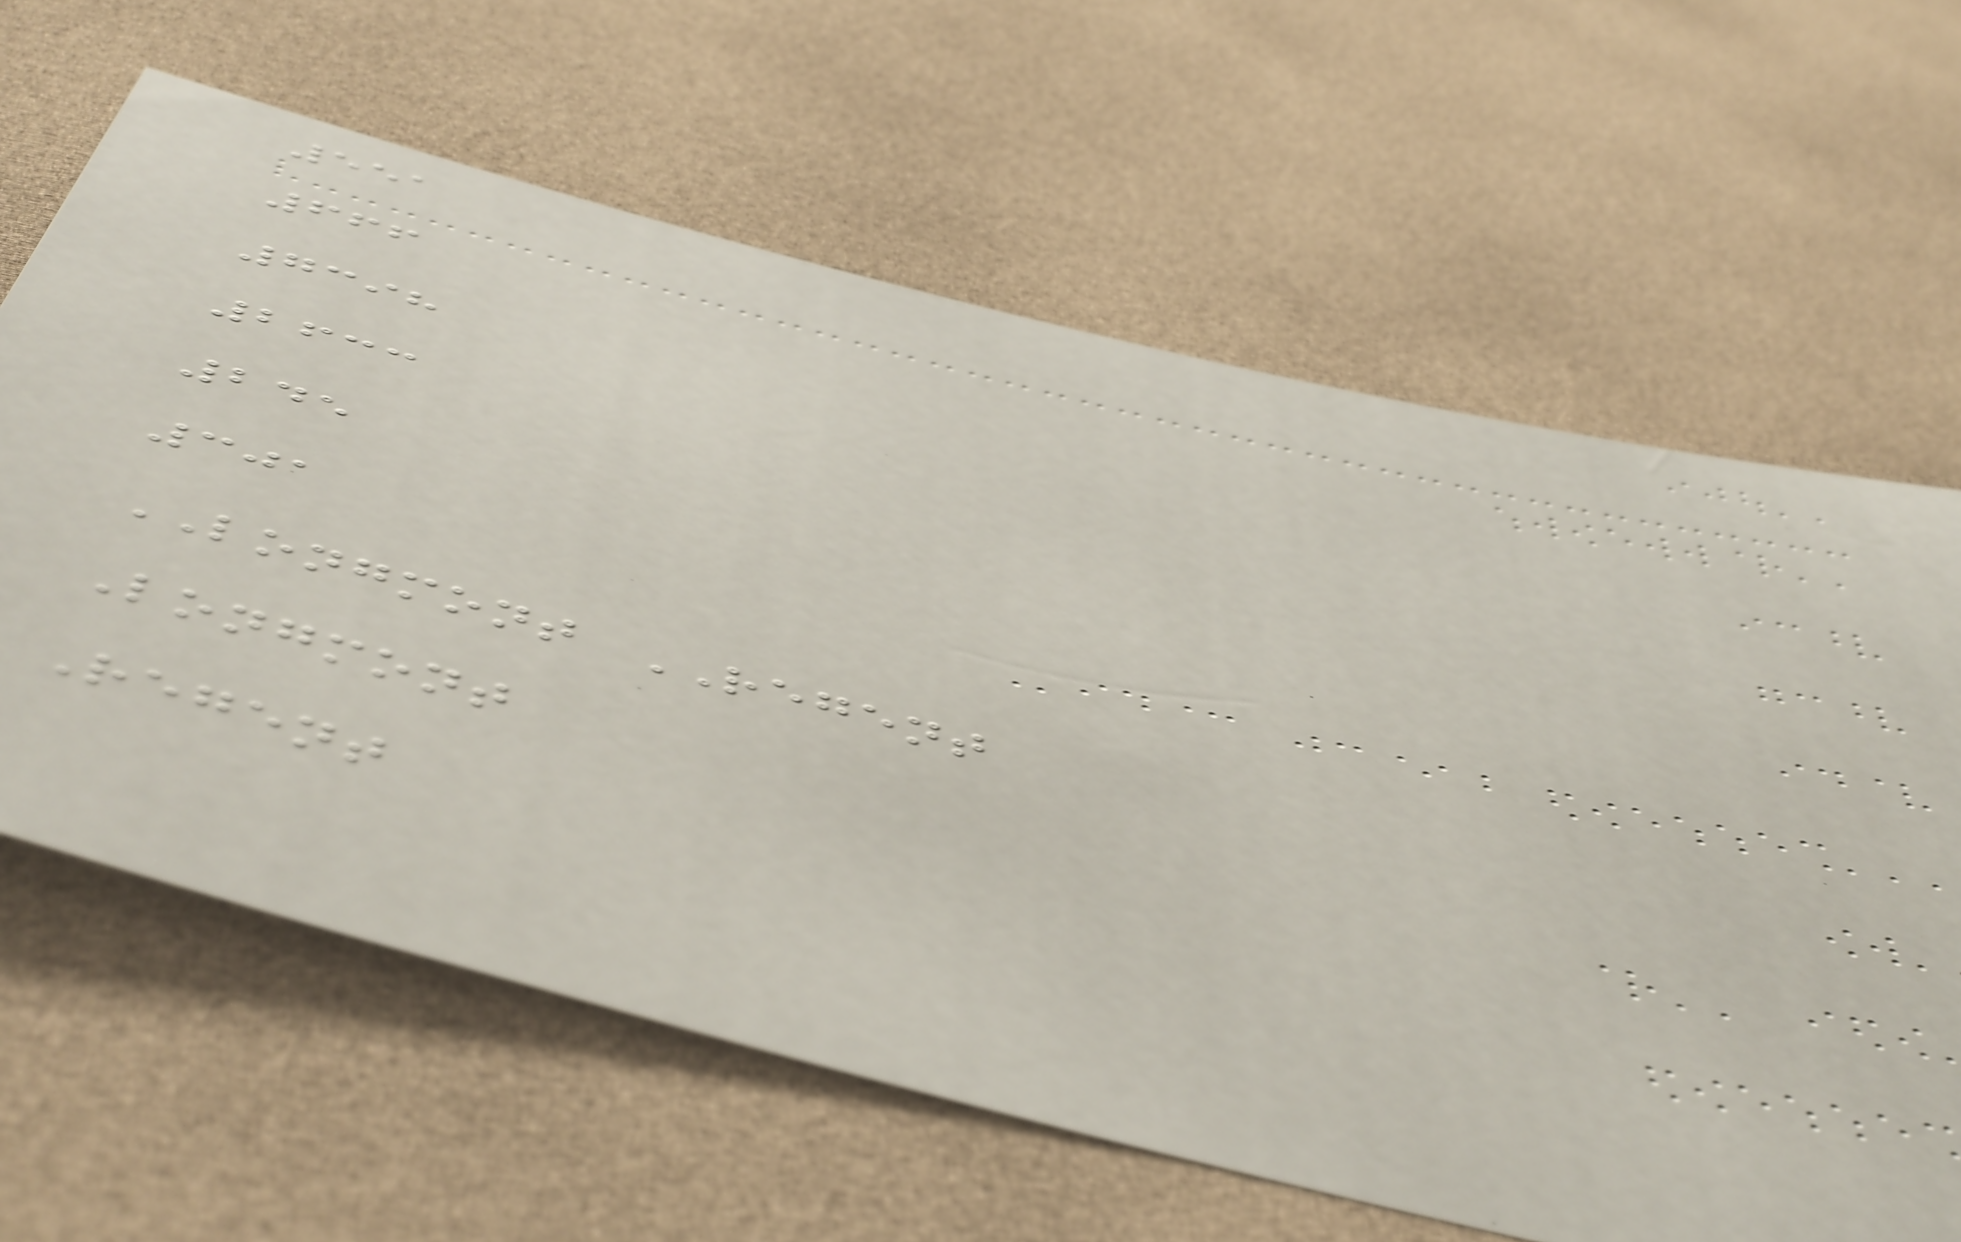551
666
7398
2633
245
301
LONGMONT REGENT
Longmont
Regent
